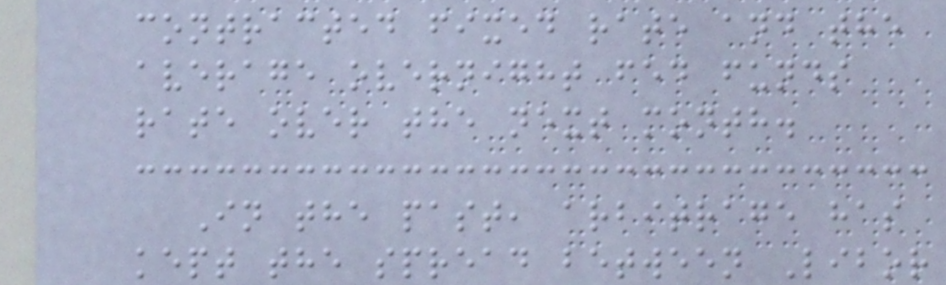contracted fixed rate and the
average overnight fed funds
rate over the next month.
In the past, arbitrage has
kept the spread between Libor
